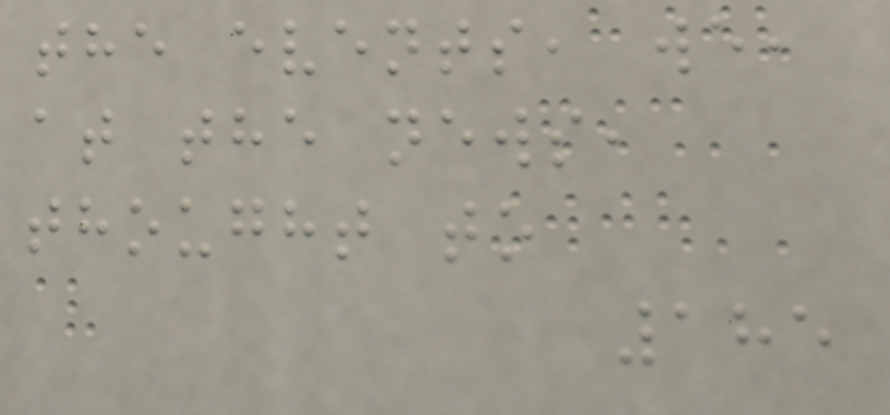the events, we,
at the news,
thought to
185
